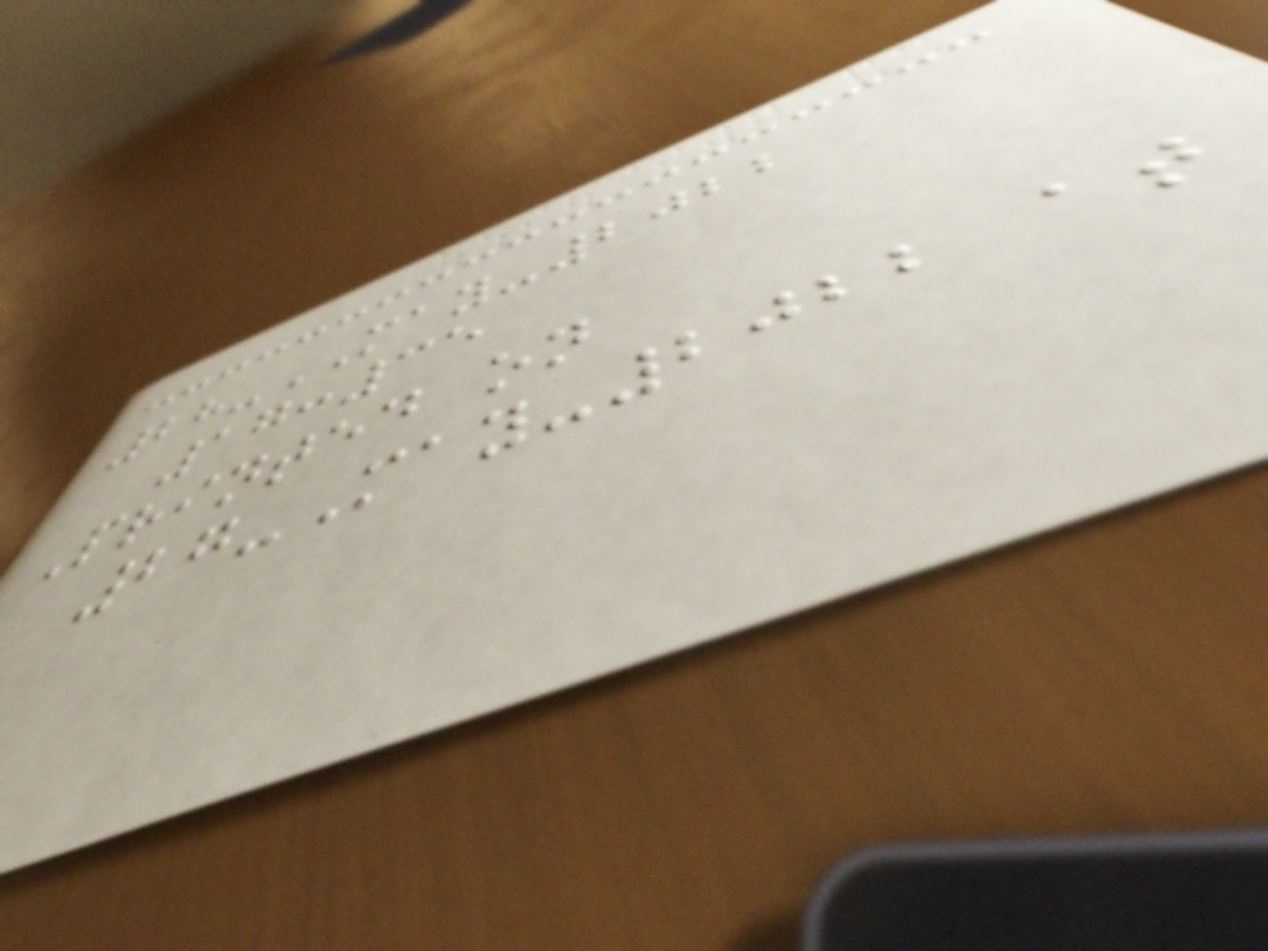28-MAY-2022
17:35
Printed on
27-May-2022 at
